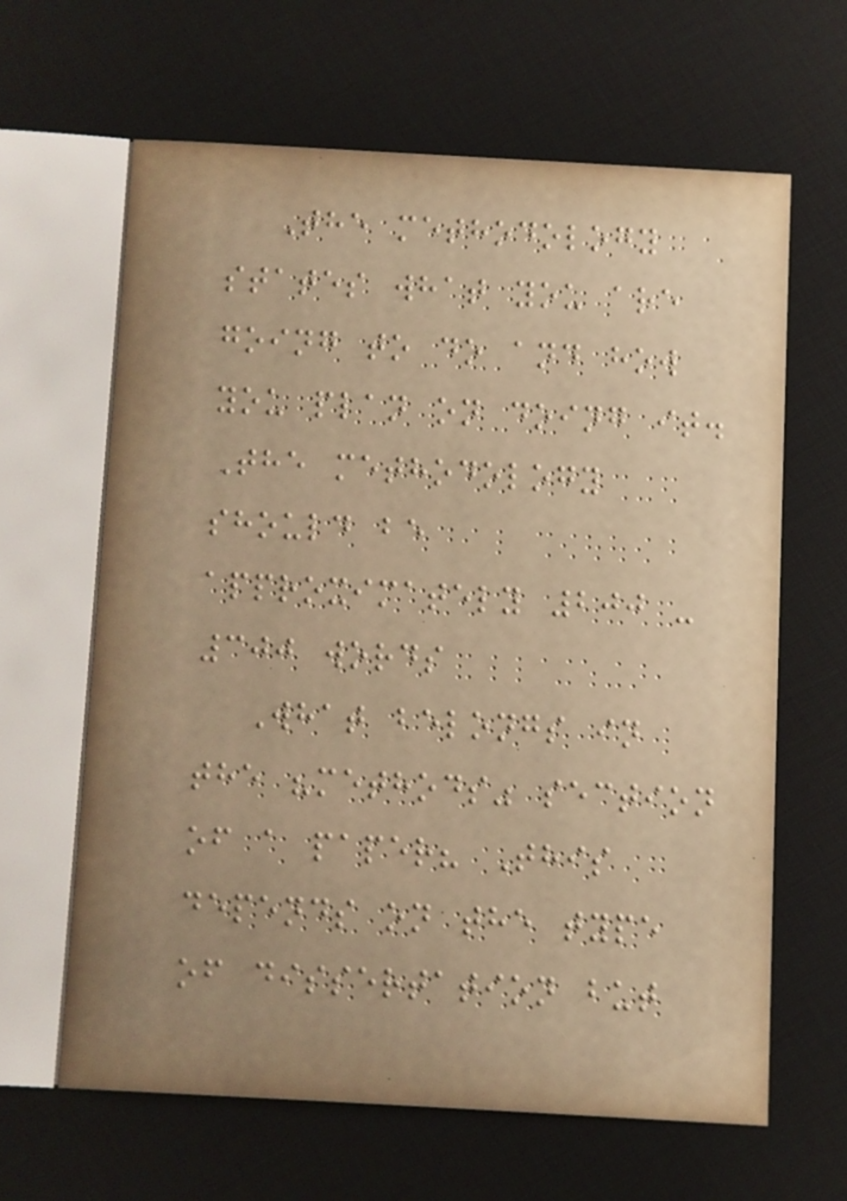The methodology
states what you are
going to do and how
you plan on doing it.
The methodology
should be
approximately 200 -
300 words
What belongs in
the "methods" section
of a paper? This
depends on the type
of dissertation but
